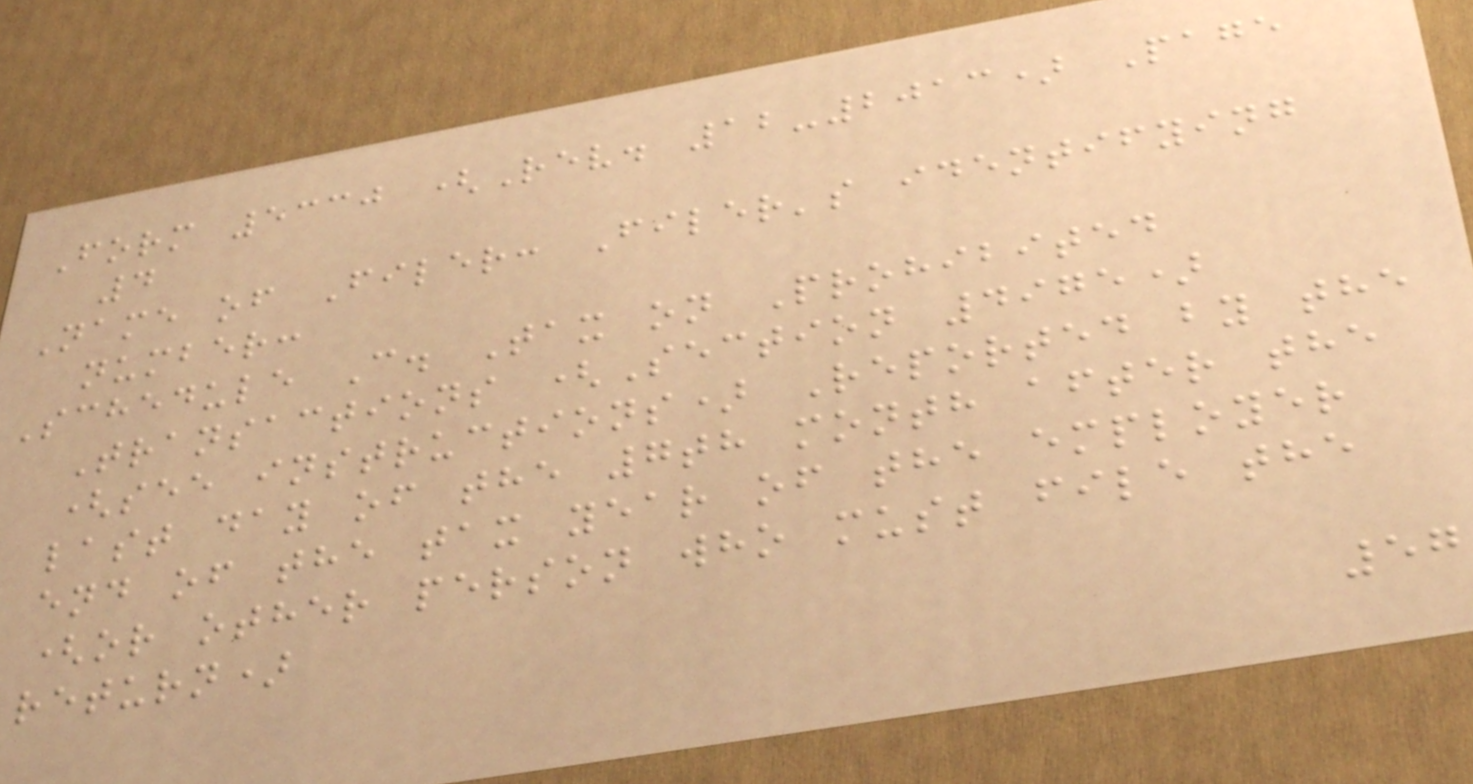Form 5330 (Rev. 12-2013) Page
4
Name of Filer: Filer's identifying
number:
Schedule C. Tax on Prohibited
Transactions (Section 4975)
(see instructions) Reported by the
last day of the 7th month after the
end of the tax year of the employer
(or other person who must file the
return)
57
